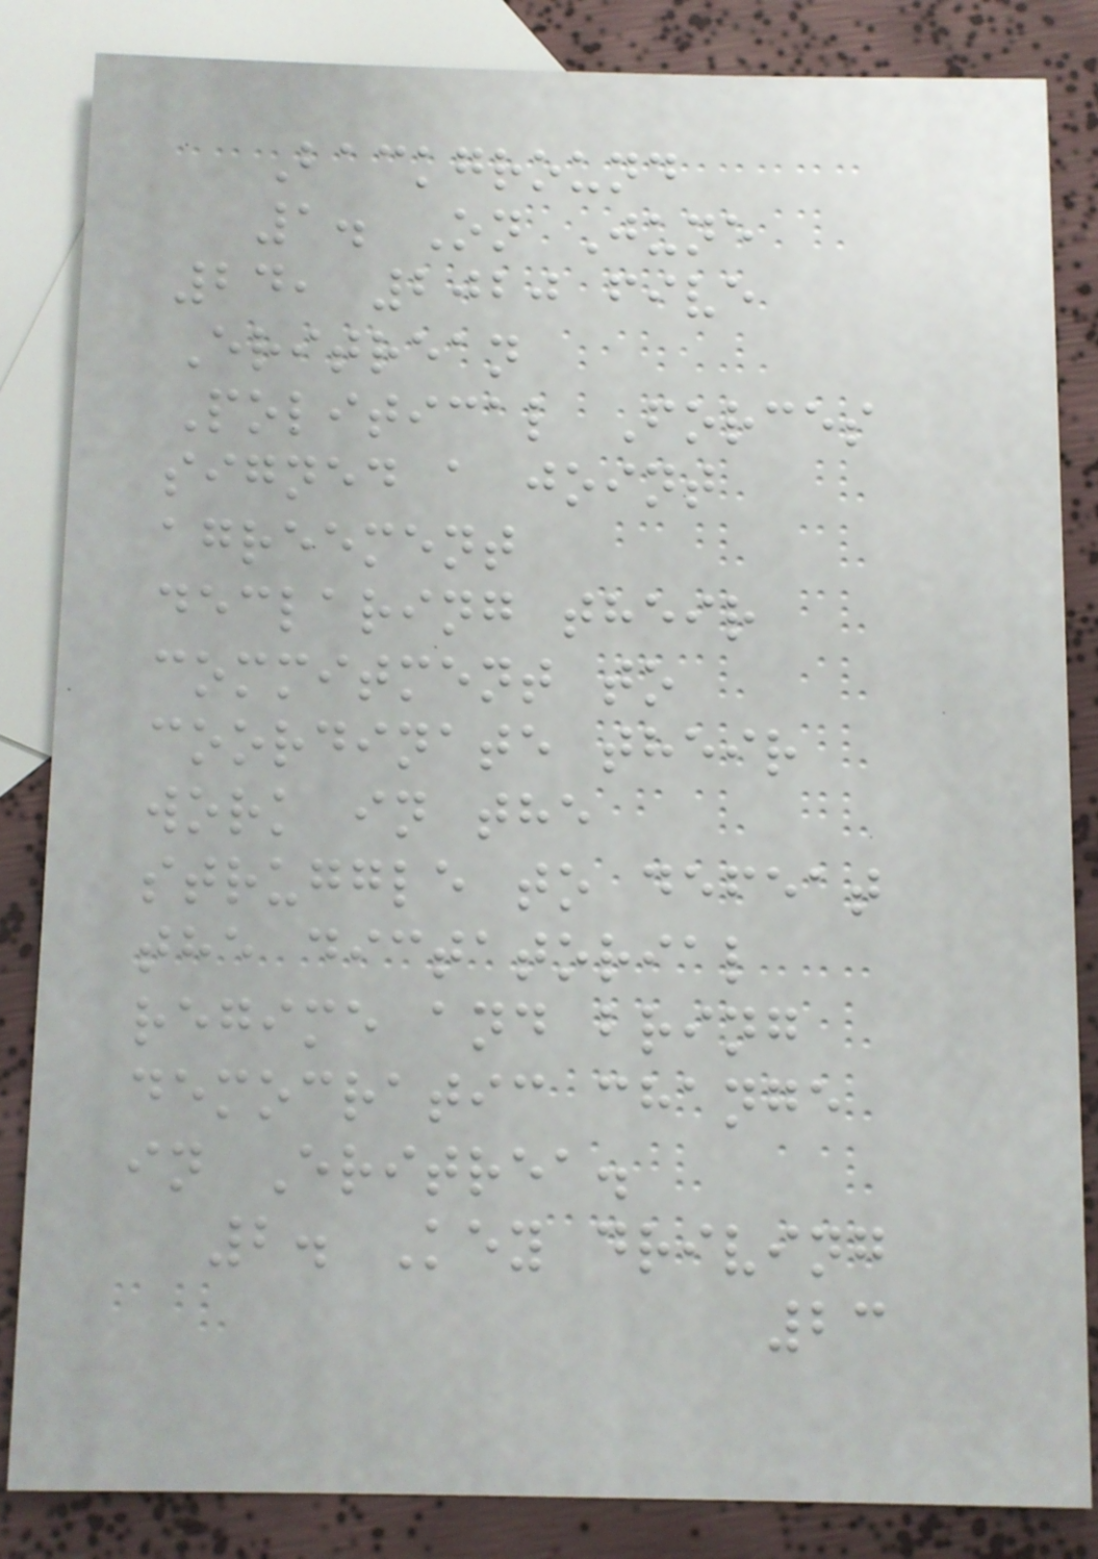Background
1. On June
24, 2020 five
Eritrean
Political Forces
signed a joint
agreement
declaring their
commitment to
coordinate their
work in the
struggle to defeat
the dictatorial
regime and bring
democratic change
in Eritrea.
2. Key driving
23
